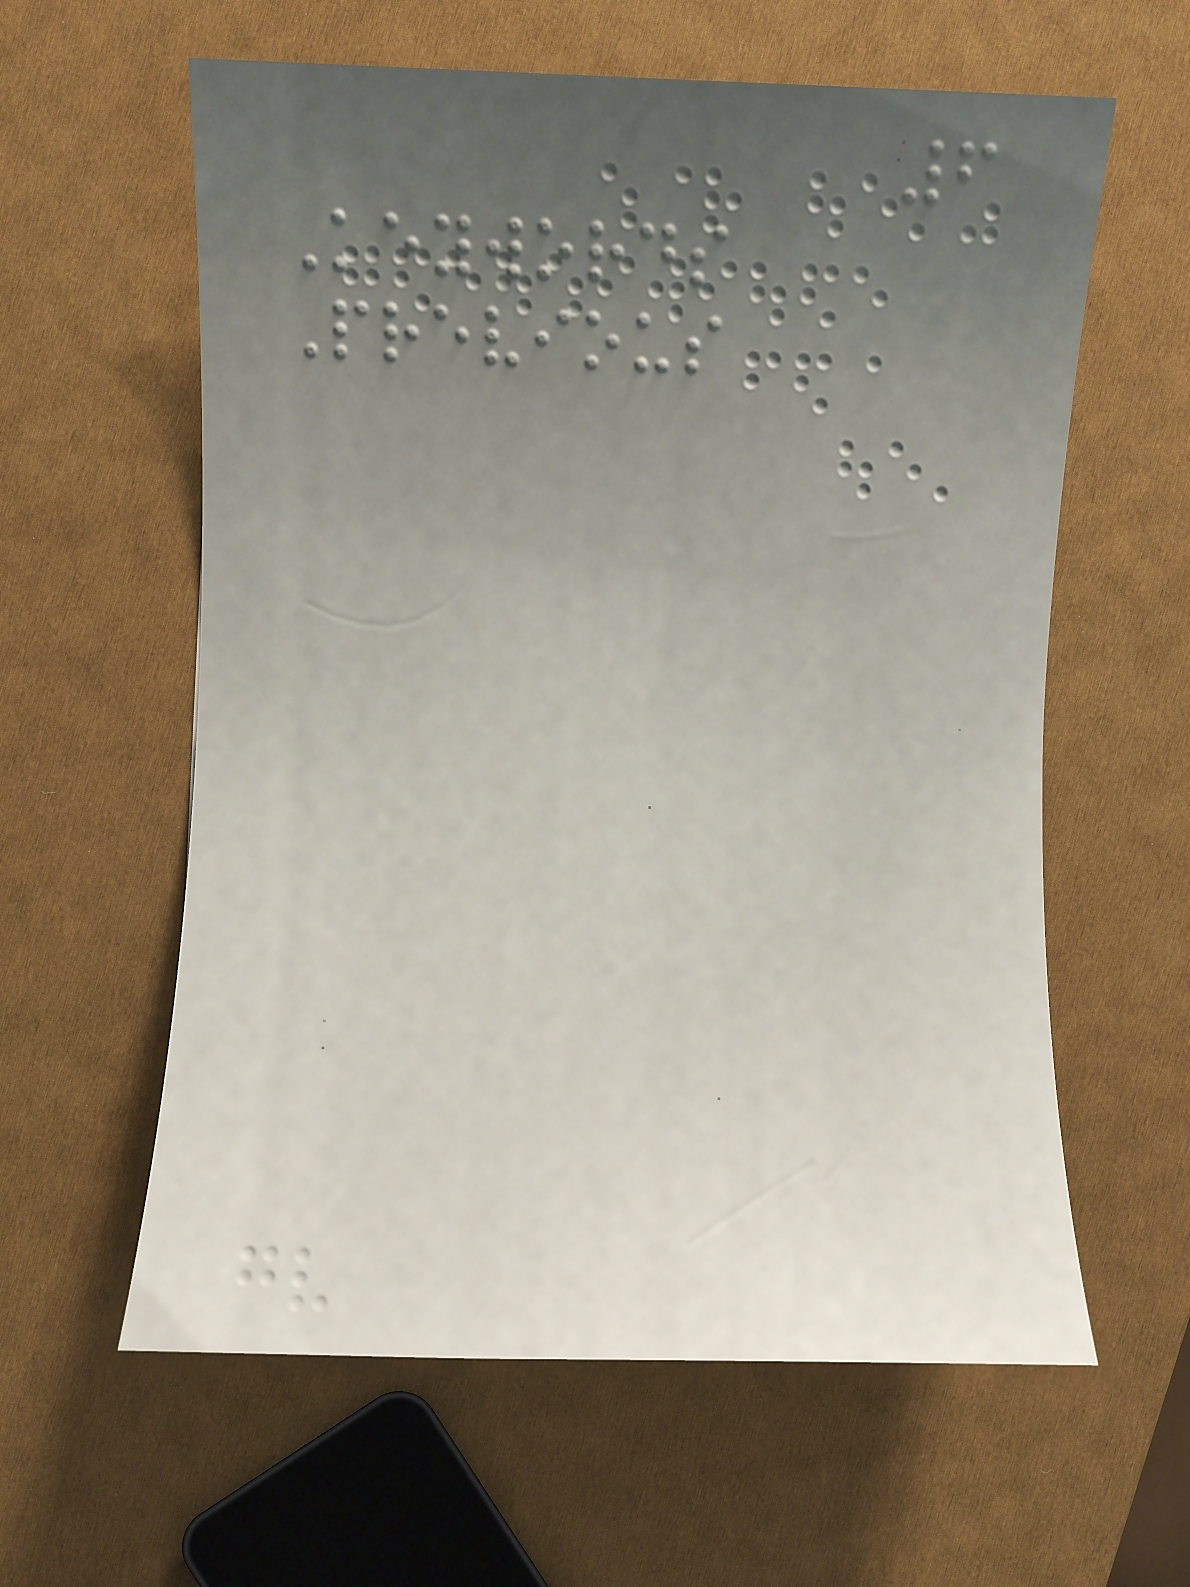6
Keywords
Previous
